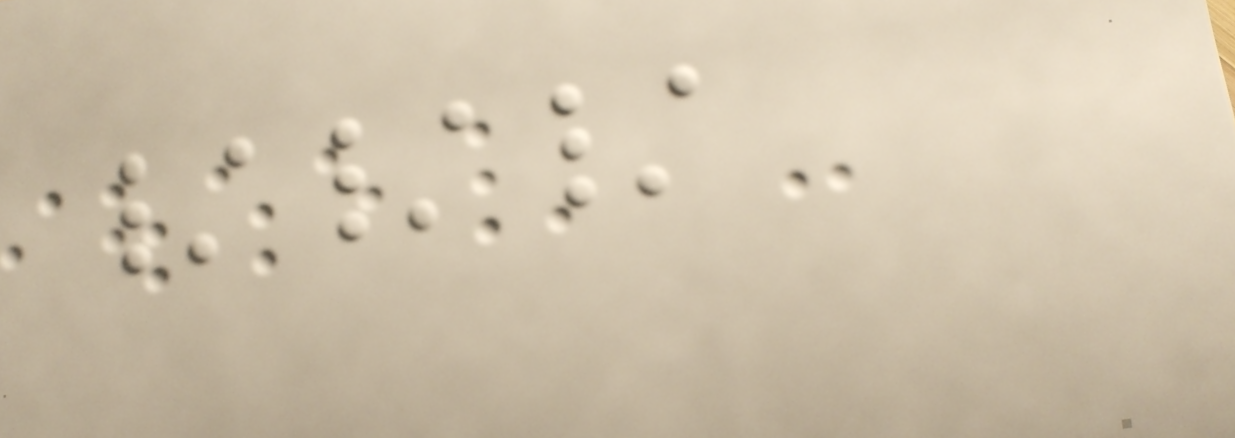///
